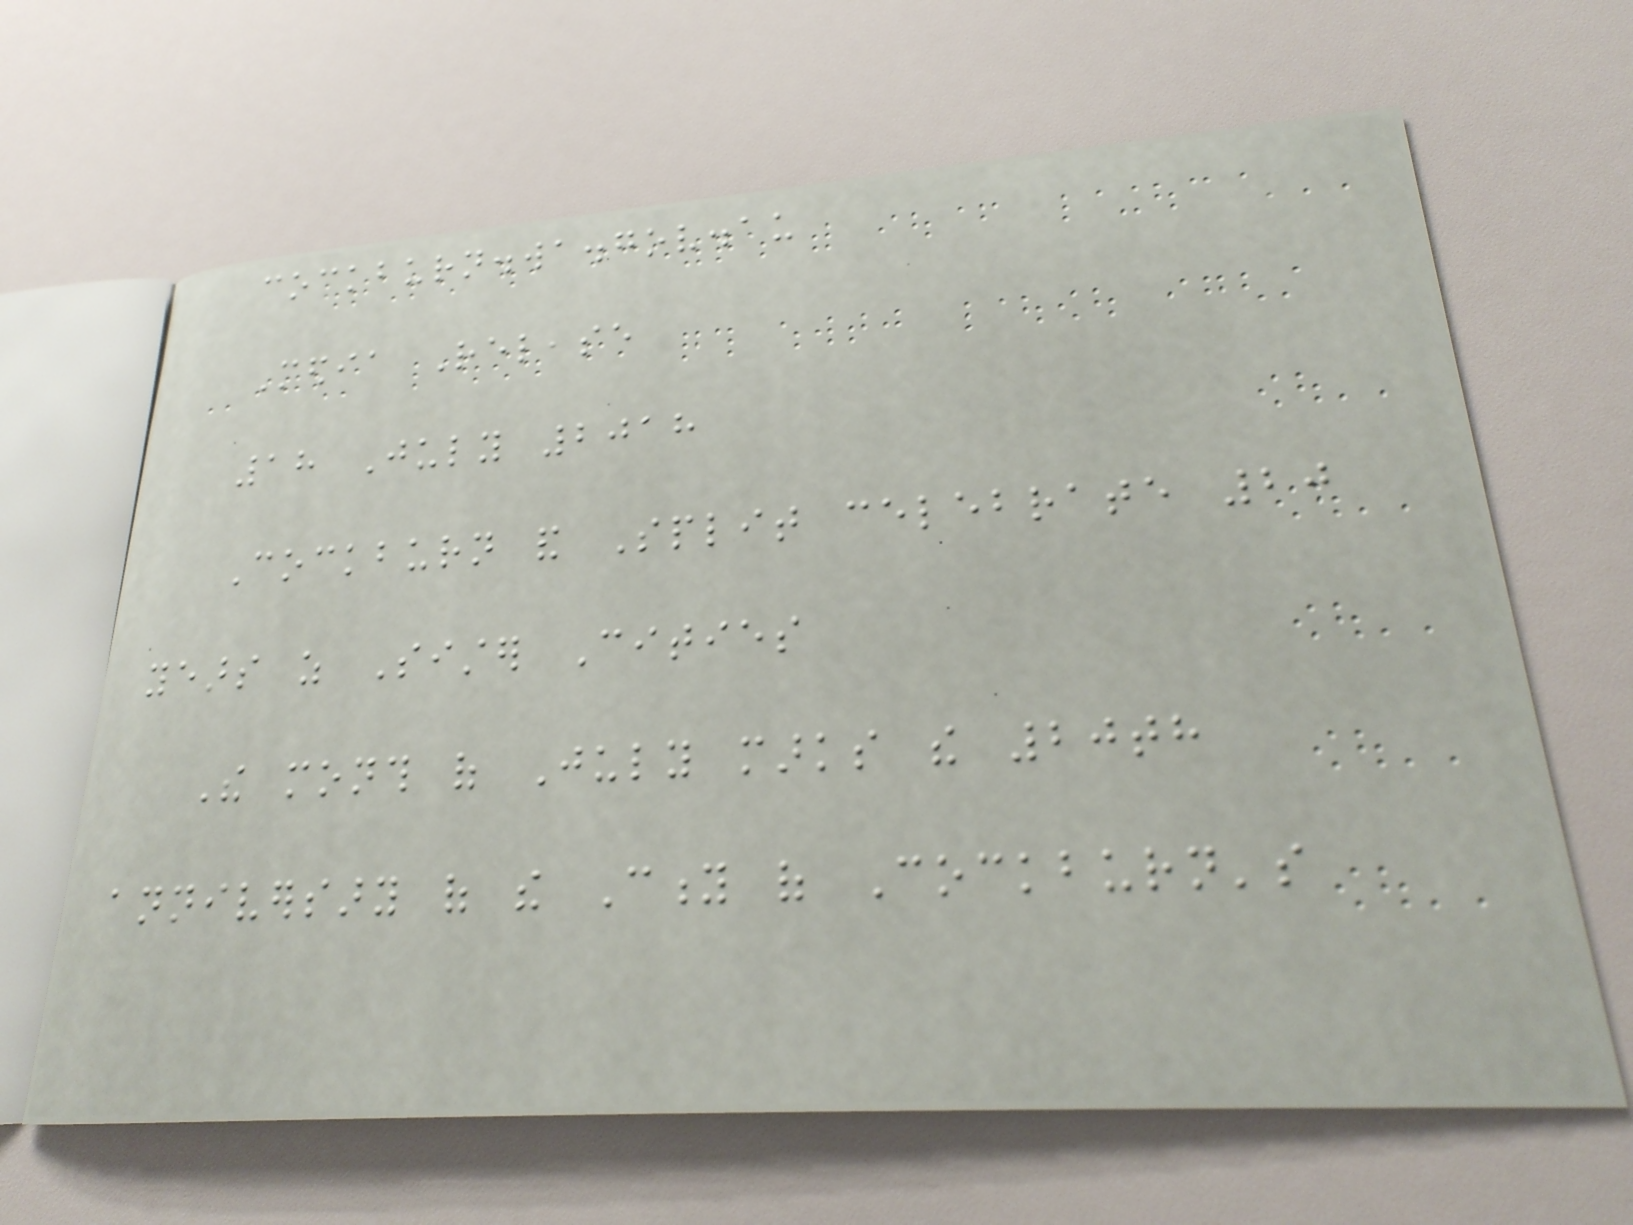cockburn.wa.gov.au
Media Release
18 July 2018
Cockburn and Split celebrate 20
years as Sister Cities
The month of July marks the 20th
anniversary of the City of Cockburn's
